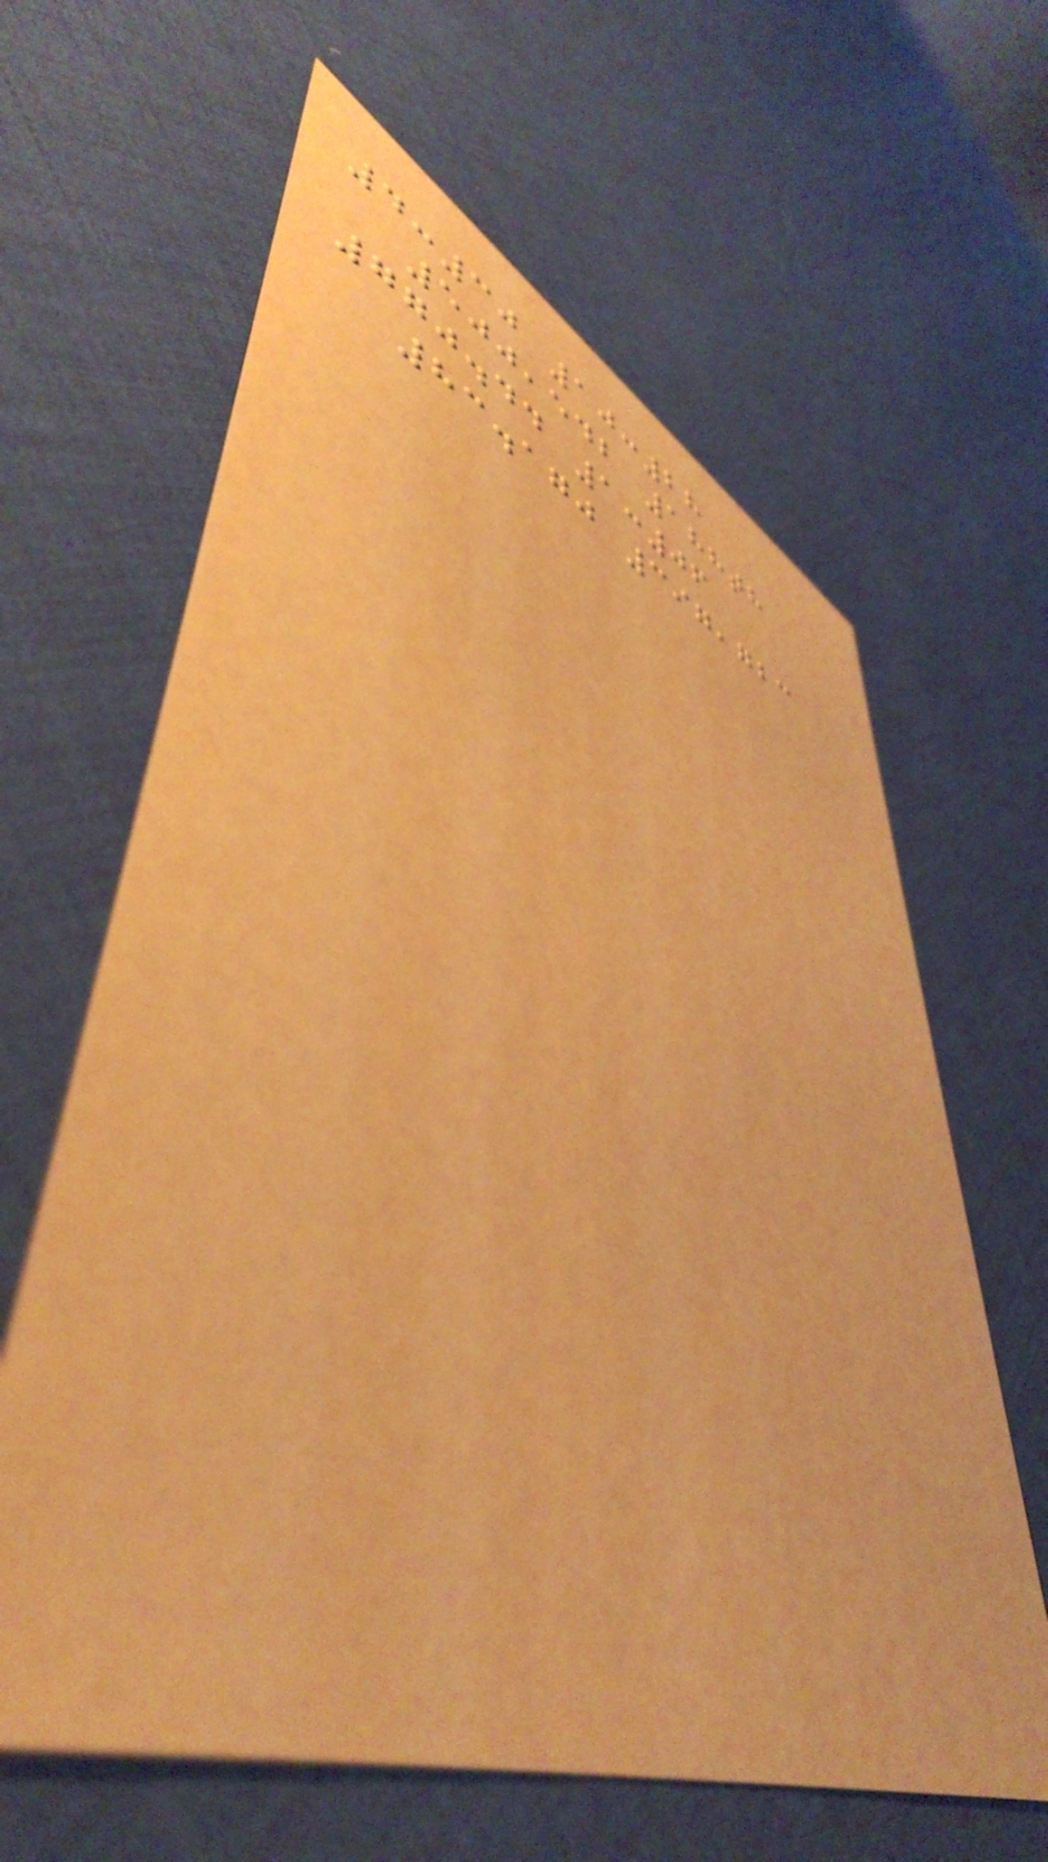4:30 10:28
500,542 188th
770.44 1:06
83.170 397,723
